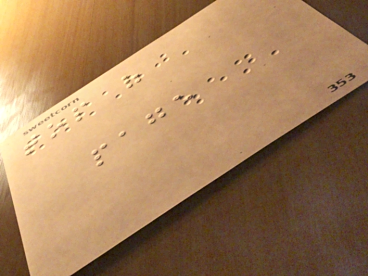top of
page
